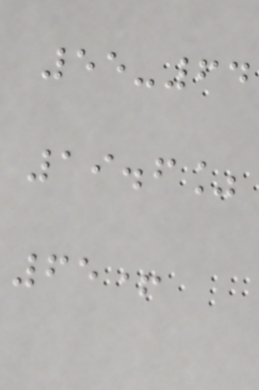55-64
19.6%
65+
